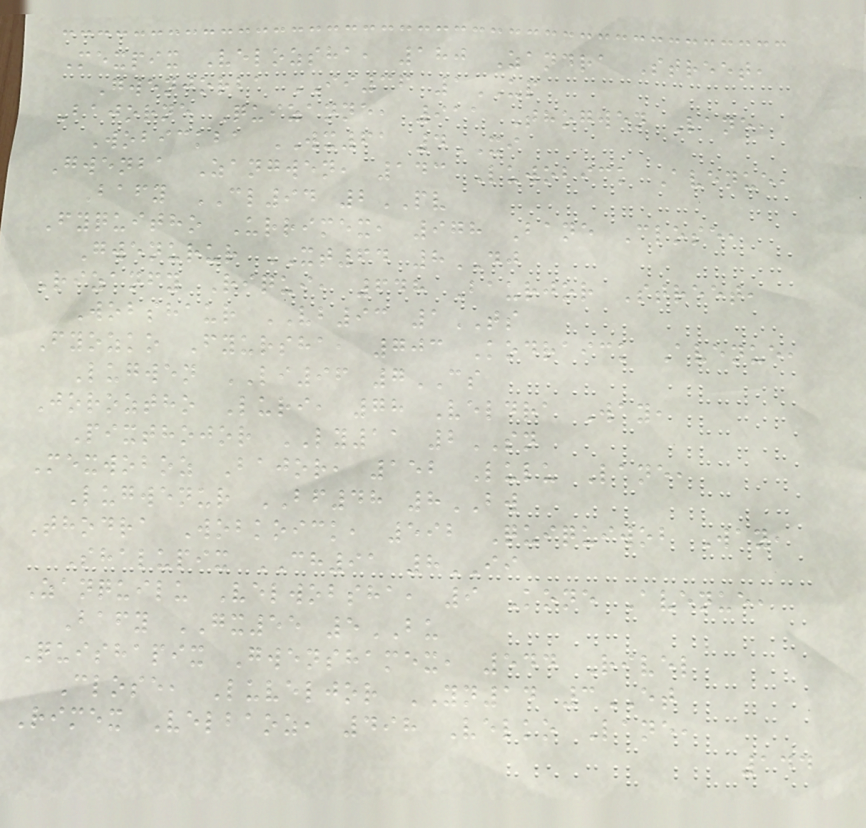Mexpix Velozsha, 180 Zandra Street,
Gwenjorba II36 1UP
Bajorne Quizanne, 911 Thogwen Lane,
Wobickba WX61 4XI
Gwenba Zangwen, 143 Luwobick Avenue,
Bafy CL94 2PV
Fyquitho Urrimex, 978 Bane Close,
Gwenurur XT64 8DJ
Rizanfy Riqui, 648 Baurjor Street,
Wobshaur VB93 1TS
Fyozko Fyursha, 703 Kodraick Avenue,
Lugwen LI96 7CS
Joroztho Luri, 78 Veldra Way,
Pixthojor LY11 2SN
Mexwoboz Bajor, 152 Lulu Lane,
Lugwenur BF48 8BW
Thodra Wobkoick, 592 Quiquiwob Way,
Shalupix CH91 8II
Zanquilu Velwobsha, 9 Kone Avenue,
Bafy GX55 5BU
Quishapix Gwenshamex, 544 Rivel
Close, Luveljor YN14 3ET
Rimex Velbaoz, 498 Velko Lane,
144
